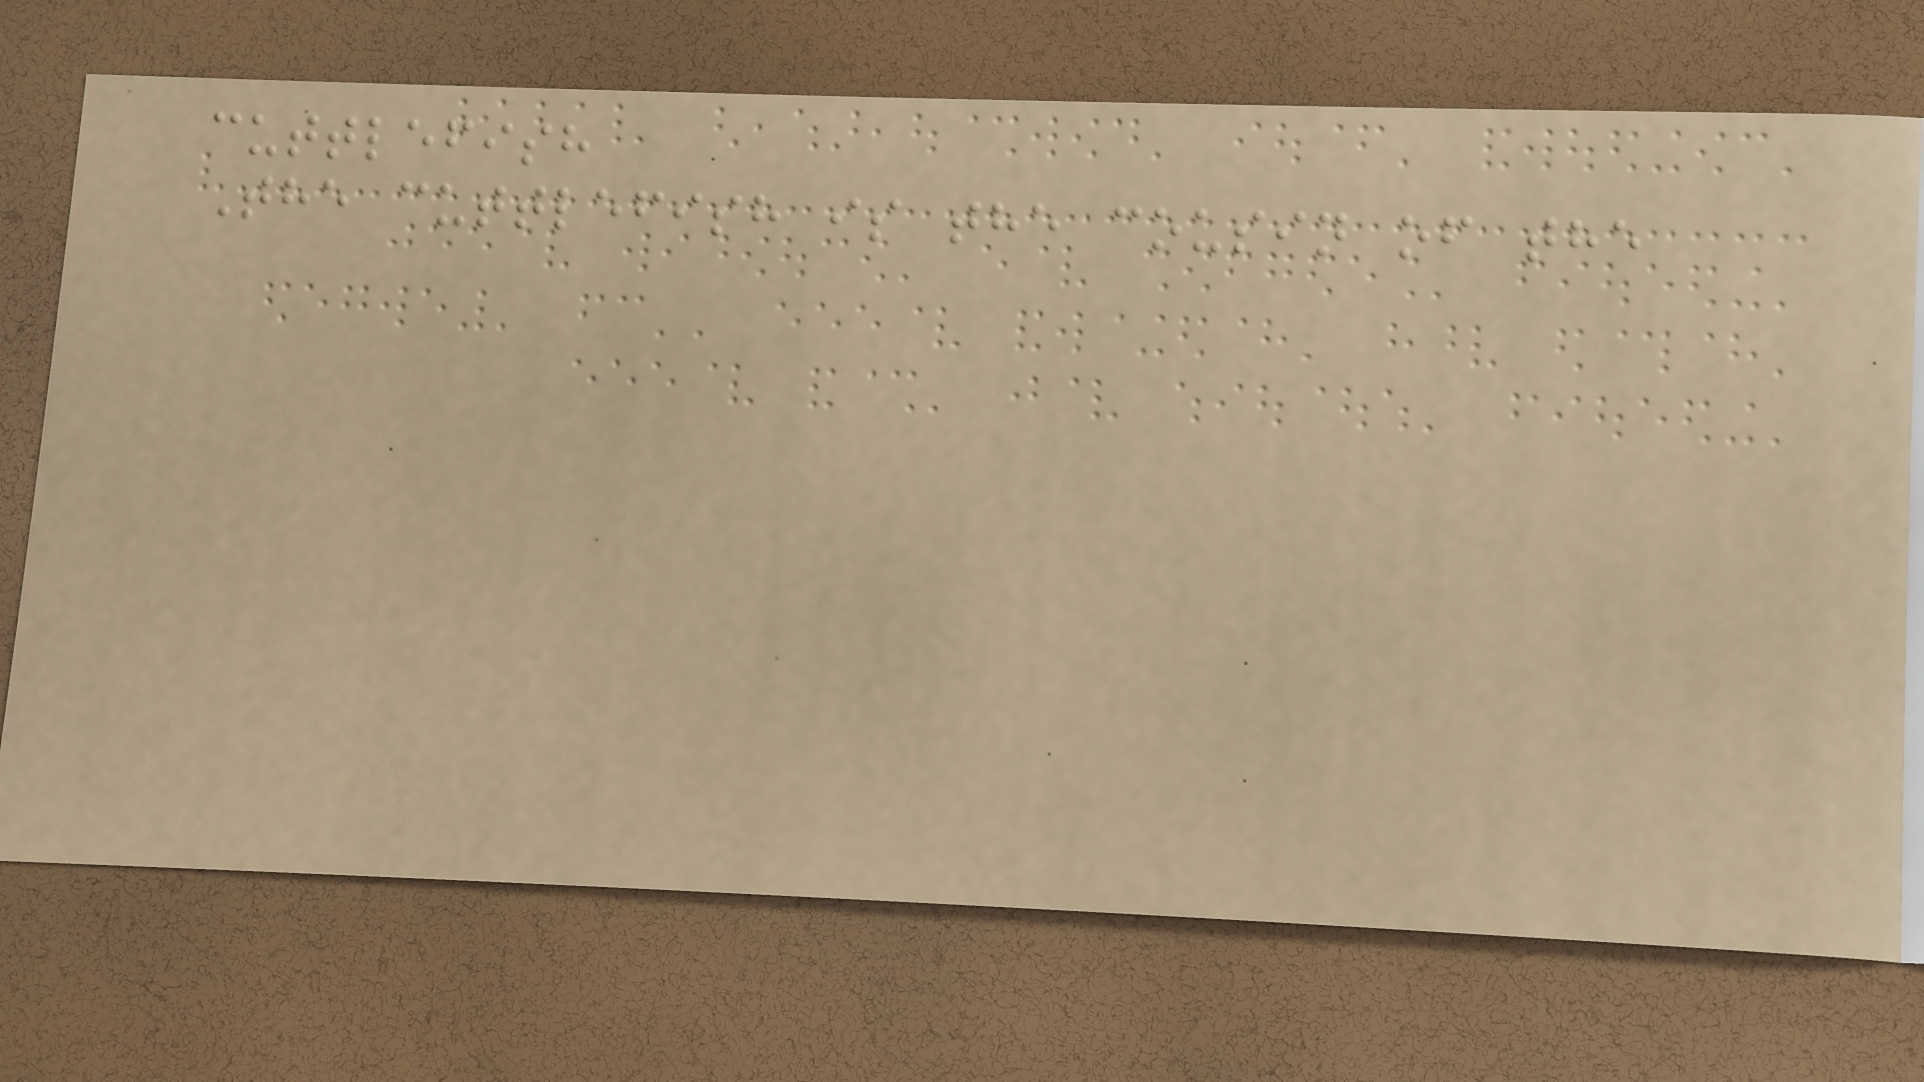cuttlefish
The cuttlefish is the cousin of the
